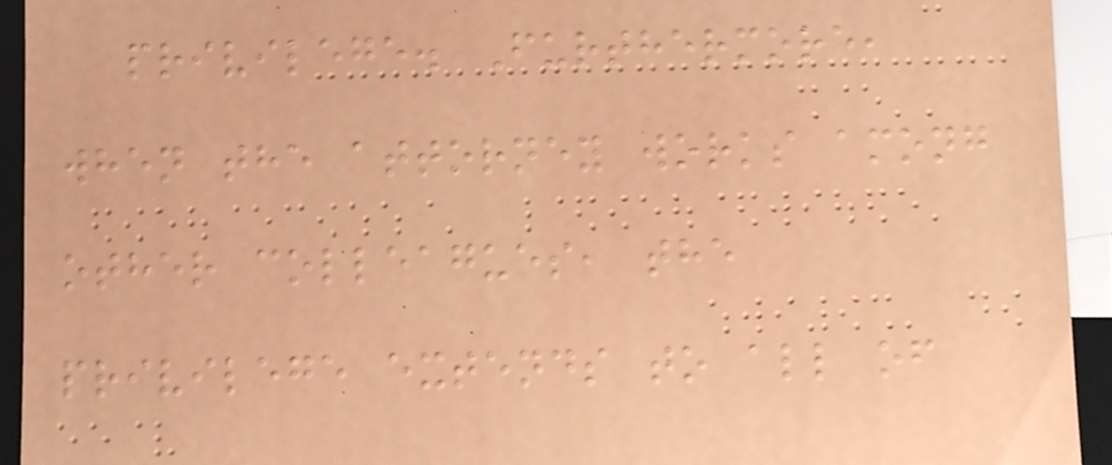privilege. Furthermore,
when the attorney works among
other colleagues, the
privilege extends to all of
